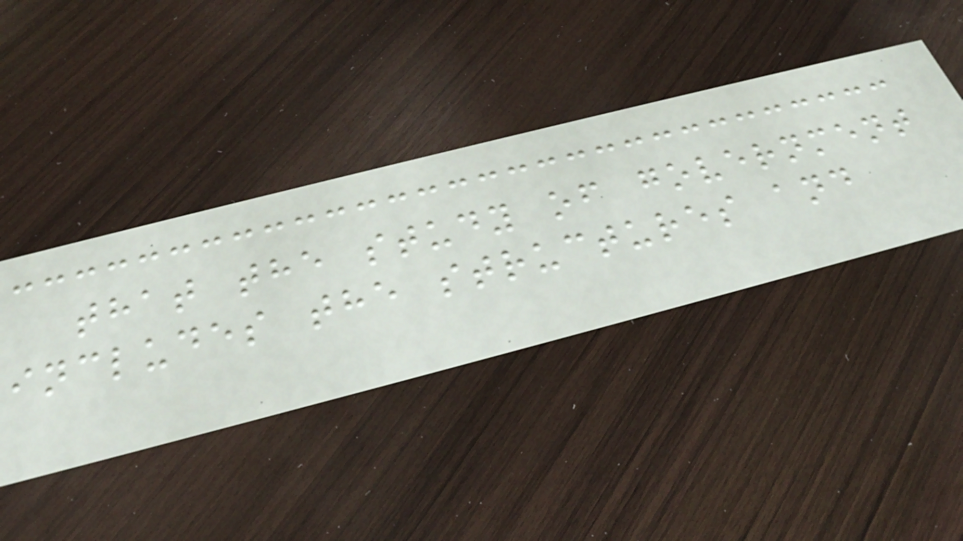that the study of government
includes the structures and
